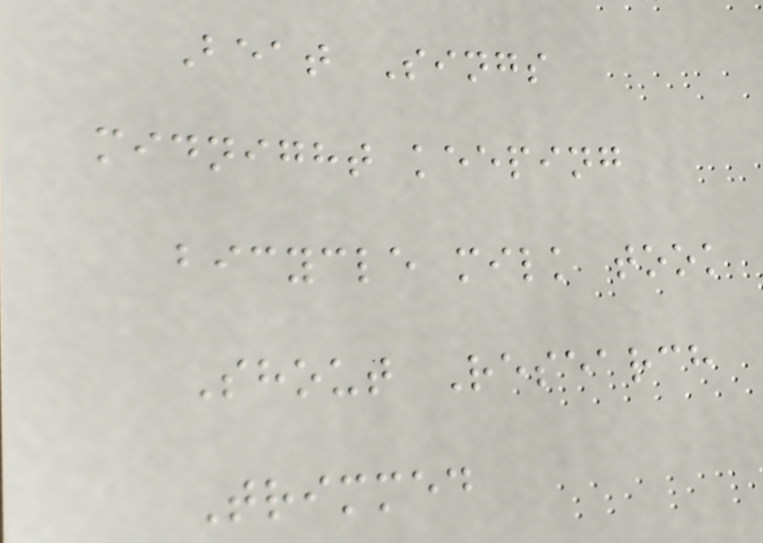Beat Sings
midnight keeping
bicycle milk took
Shout Research
Trimmed
